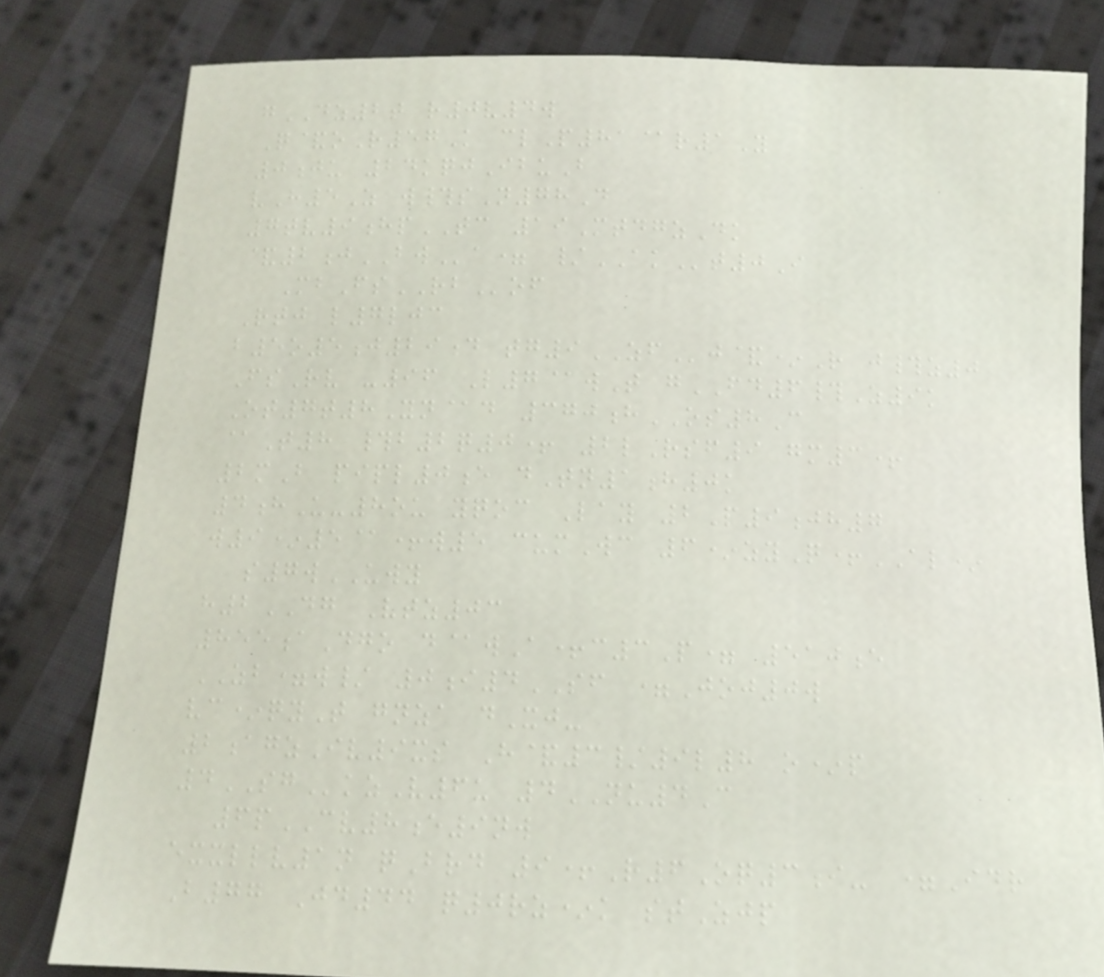gDZ2t r0v4w
Q&oR57K clP81@r1Y
0ju 24kqjIbuB
vH5Z w#sN78D
7tv9hpTC 19MtdgzDk
&2jBWa= /AKt0I
MbFsRBof
Rtj l7ljc
b5o5j29d tg9ZFj&*R j#z0
FsRv -96 L7@wT gFD6#Z9k
Ot7t8Yn@d 370hOS8C
@T8 #b2q0+ 2lRsf9 gm3+
2mB pipl0e dTn1h0k
4hU-8ou yqoc Lay 2P9jh7
w9*5@+w5 cumWc 6*zyQ+AL*
s7wUWY
h2DG Vtz03
855aDgo d@wA+c3P= 510e
ZB=w/ 0i4SF =Joj0w
vc*qyT gnza dXj-
2agzIv9xs H&3/9l8 o*p
4SGkzV6u 4NU4C
6pCV8e9nw
exxllv1n qBrd 9+R6Oq3i- =Idr
B77 Jd44 q0rz*k stZjp
